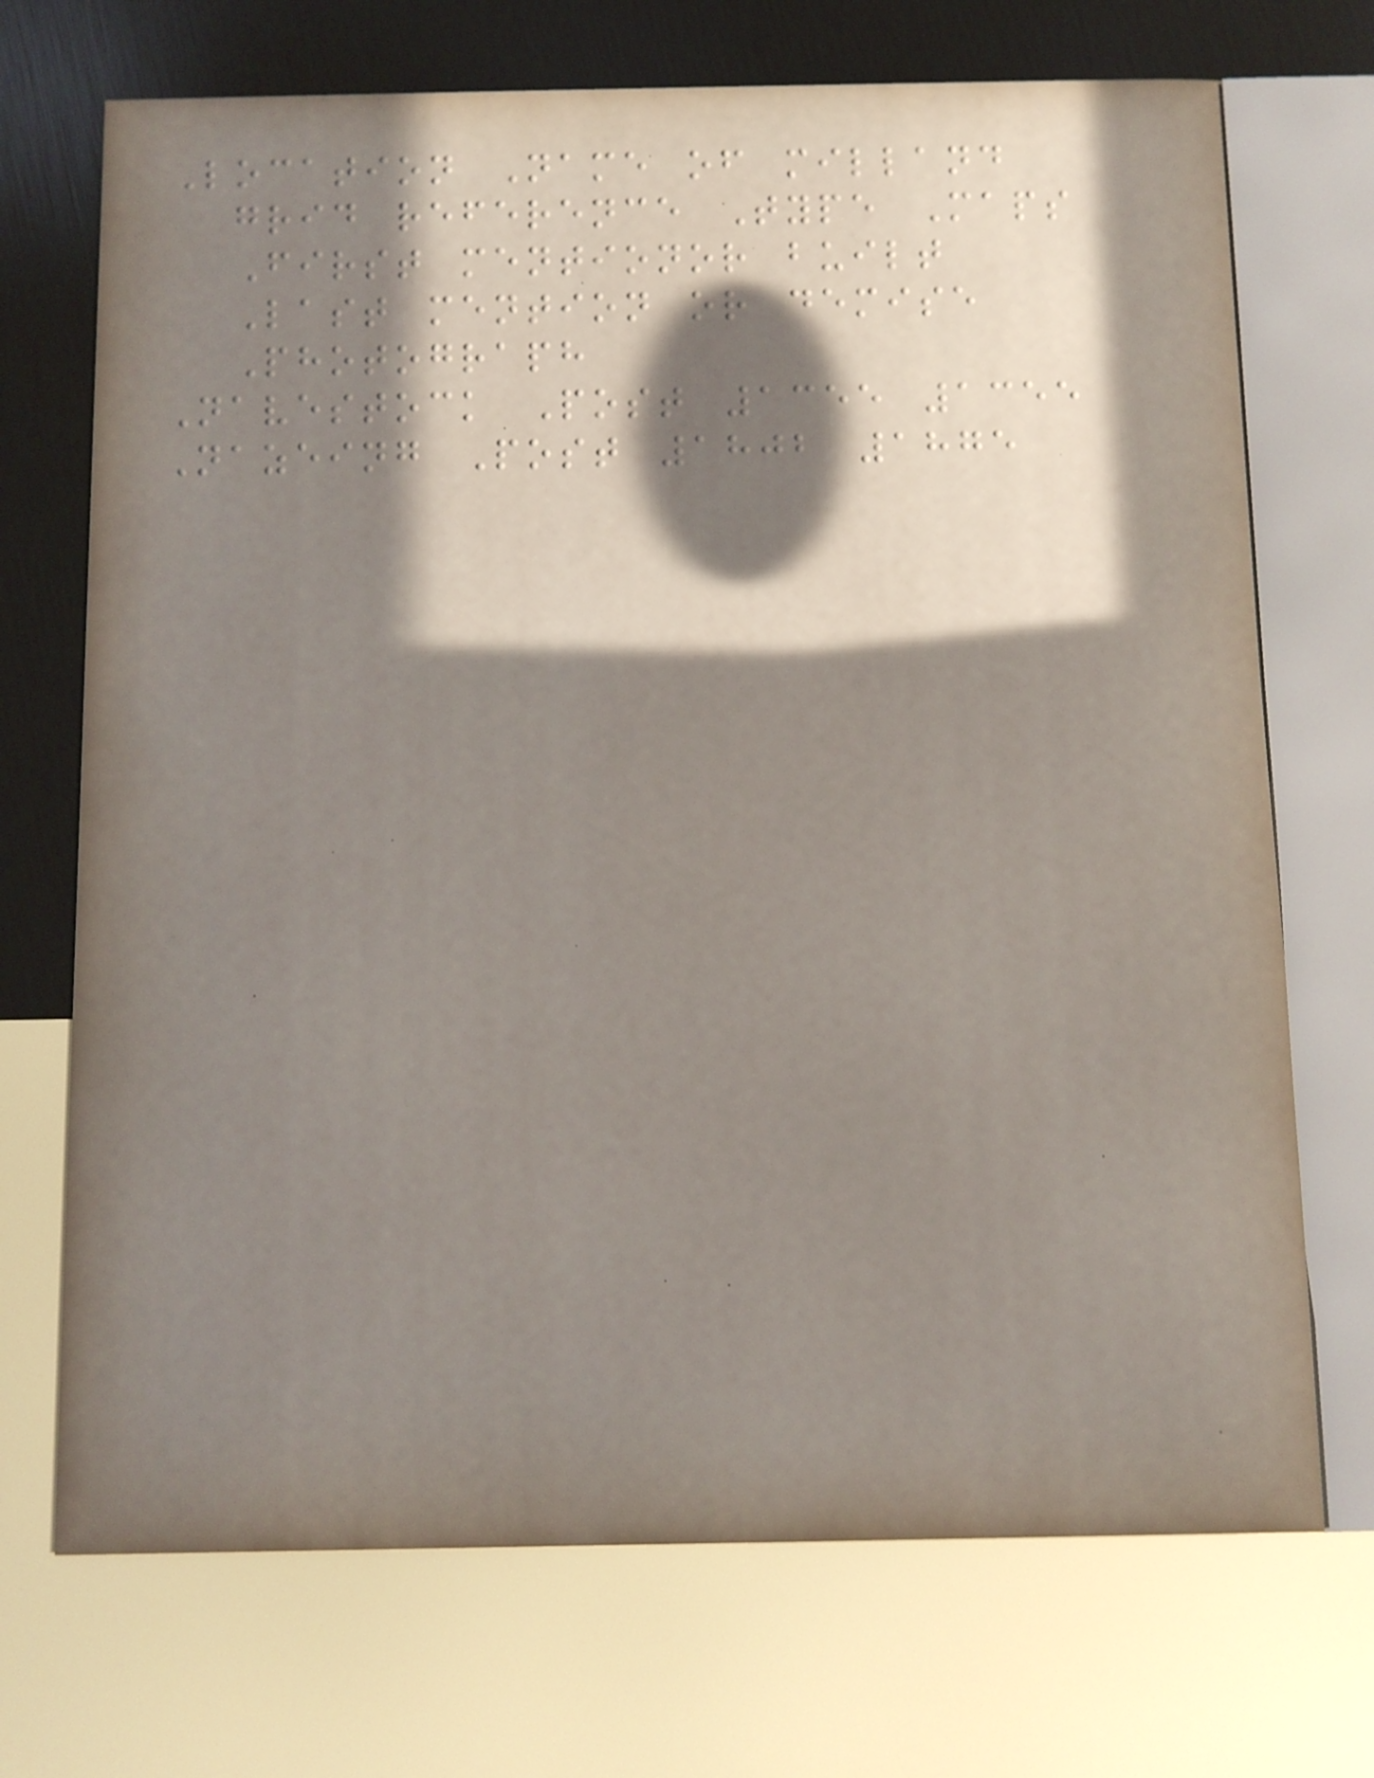Location Name of milland
grid reference Type Maps
First mentionor built
Last mention or demise
Photograph
Navestock Post 1355 1355
Nazeing Post 1802 1875
